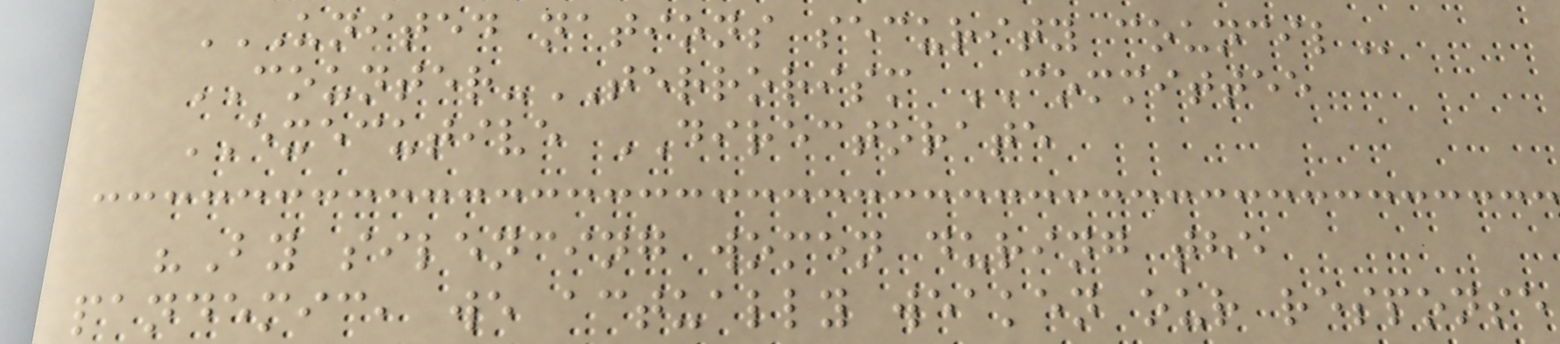UNITED NATIONS SECURITY COUNCIL
COUNTER-TERRORISM COMMITTEE
EXECUTIVE DIRECTORATE
"By silencing women during the
pandemic, we actually weaken our response
